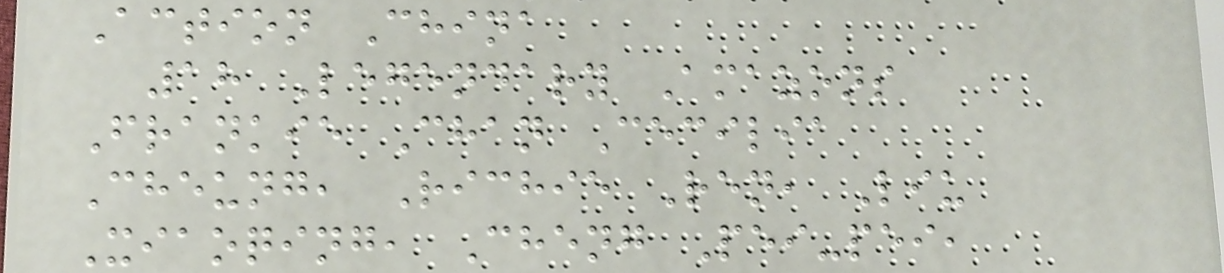Action China
18 Legendary Amazons
Frankie Chan Cecilia
Cheung, Richie Ren, Liu
Xiaoqing, Cheng Pei-pei,
